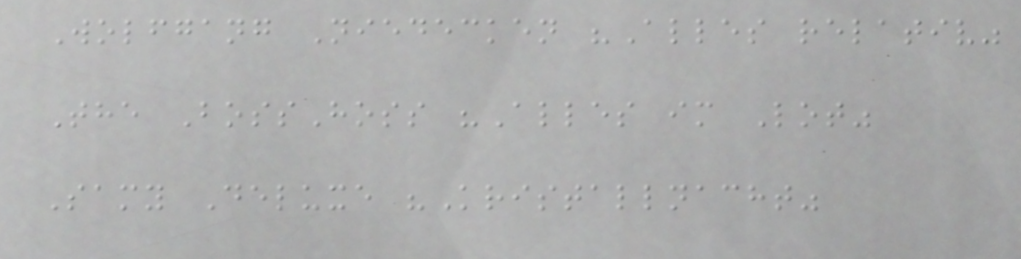Wolfgang Niedecken "Alles relativ"
The BossHoss "Alles im Lot"
Samy Deluxe "Kristallnacht"
